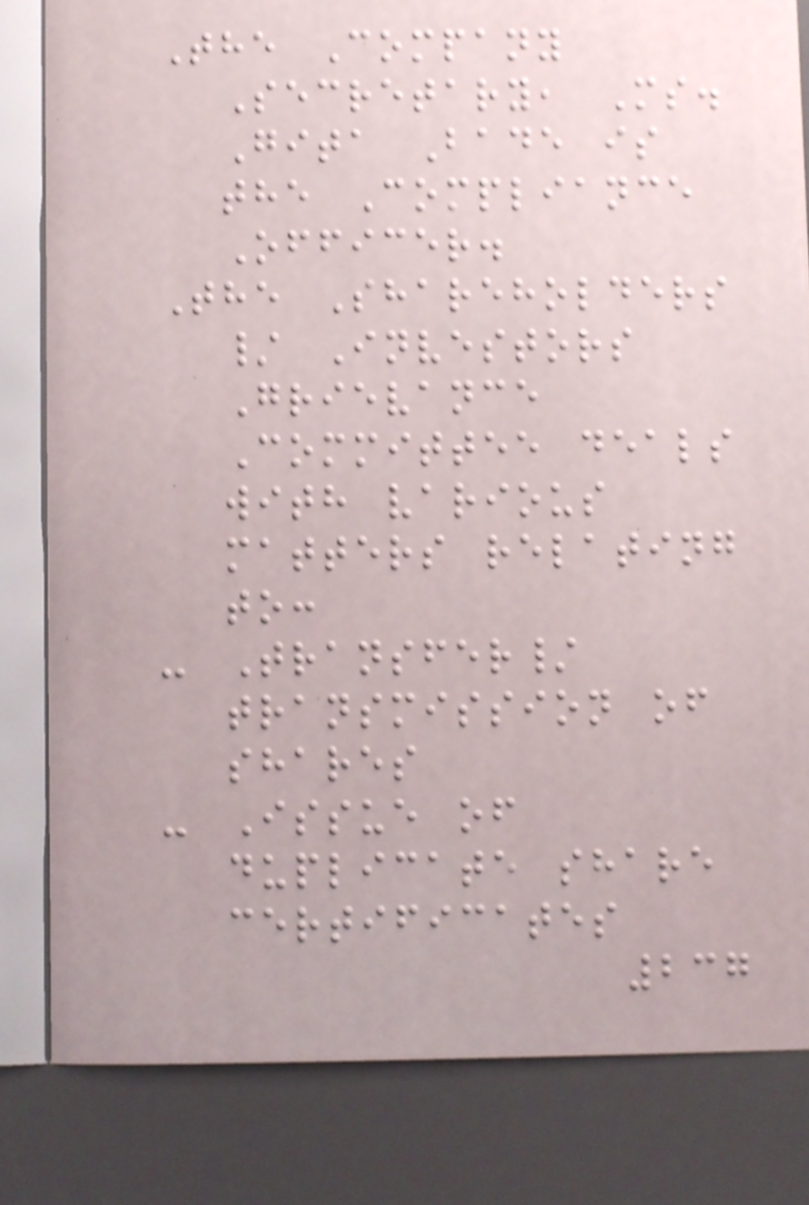The Company
Secretary, Ms.
Gita Bade is
the Compliance
Officer.
The Shareholders
/ Investors
Grievance
Committee deals
with various
matters relating
to:
- Transfer/
transmission of
shares
- Issue of
duplicate share
certificates
237
